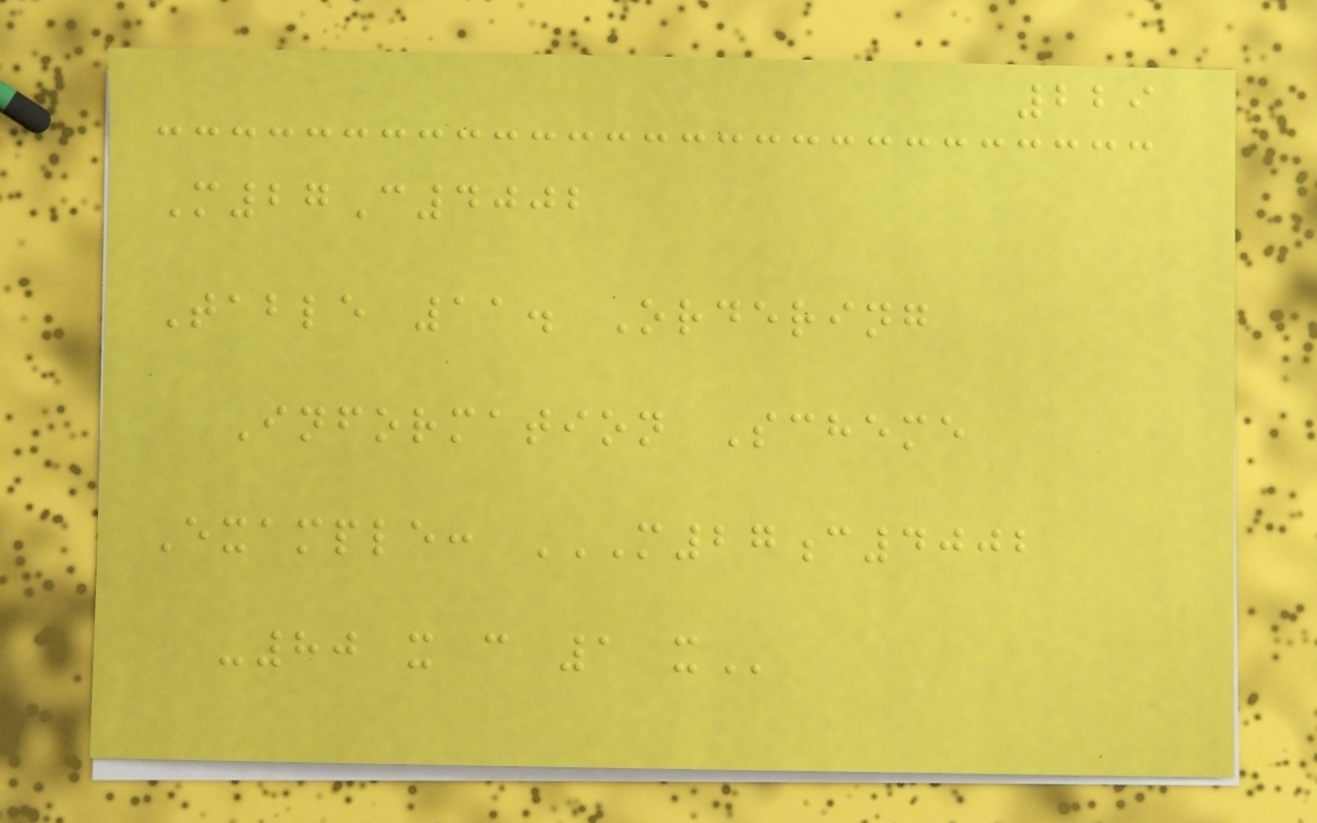229
M27C4002
Table 11. Ordering
Information Scheme
Example: M27C4002
-80 X C 1 X
